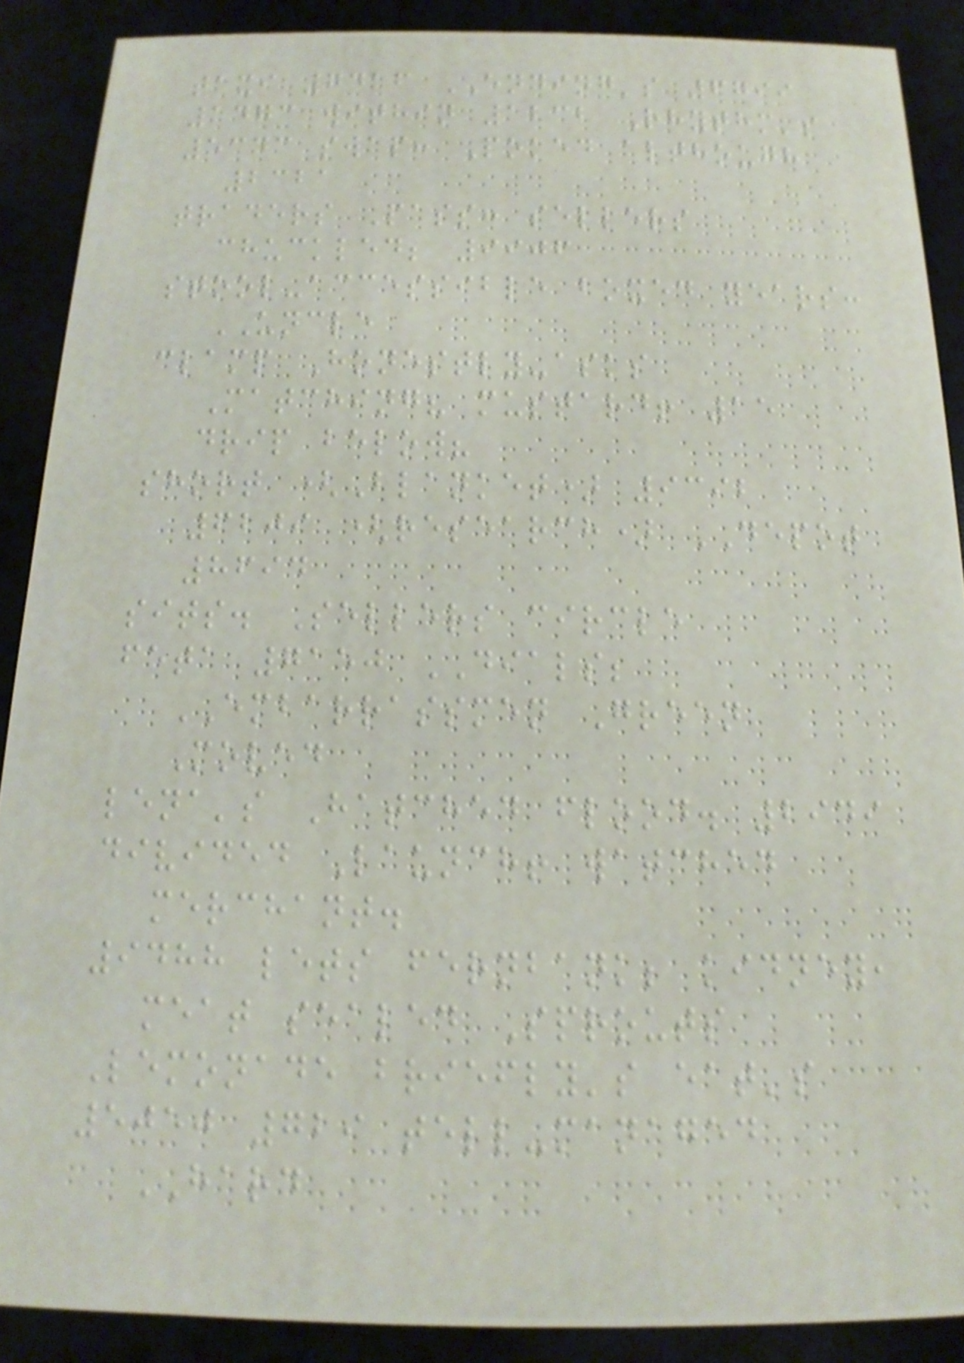taxi 7416 ENDING's 6799
1473 within 1232 Rhythm's
5343 swap: Poked although
2321
traders Pass: sellers
chuckled; 9906
stool-accessible boxed years:
UNCLE
clamp Honestly-asks
Matching? mustard! 15
drip below?
short (Blanket) 9392
6209 (research) DEPOT
8694
sits. Sellers circle
feta 7150 DIALS;
EMBARRASSMEN Green
Moved
lena's Hatched flood. 2949
divided Launch! watched
merchant.
9488 lets fernbank; kidney,
meat sealed Sprouts
Lemonade briefly's eat's
5050 729 tell-managed
HARD
